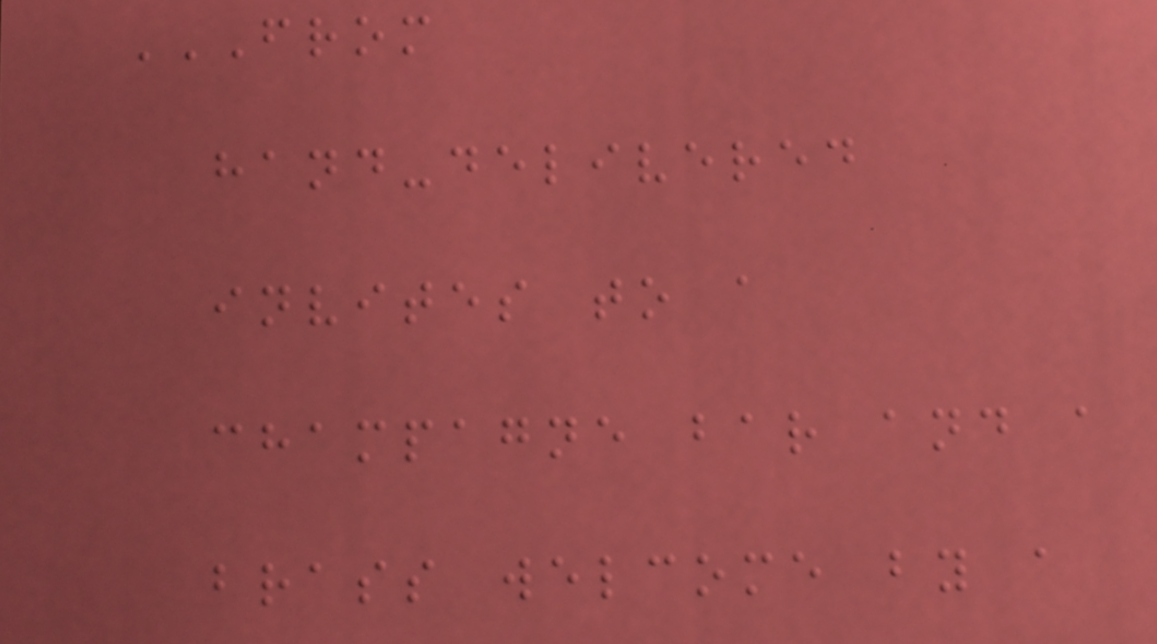FROM
HAND-DELIVERED
INVITES TO A
CHAMPAGNE BAR AND A
BRASS WELCOME BY A
